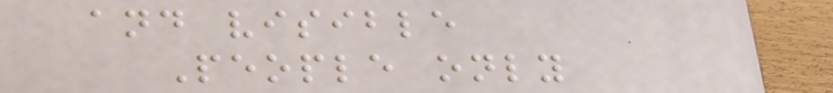and visible
People only
